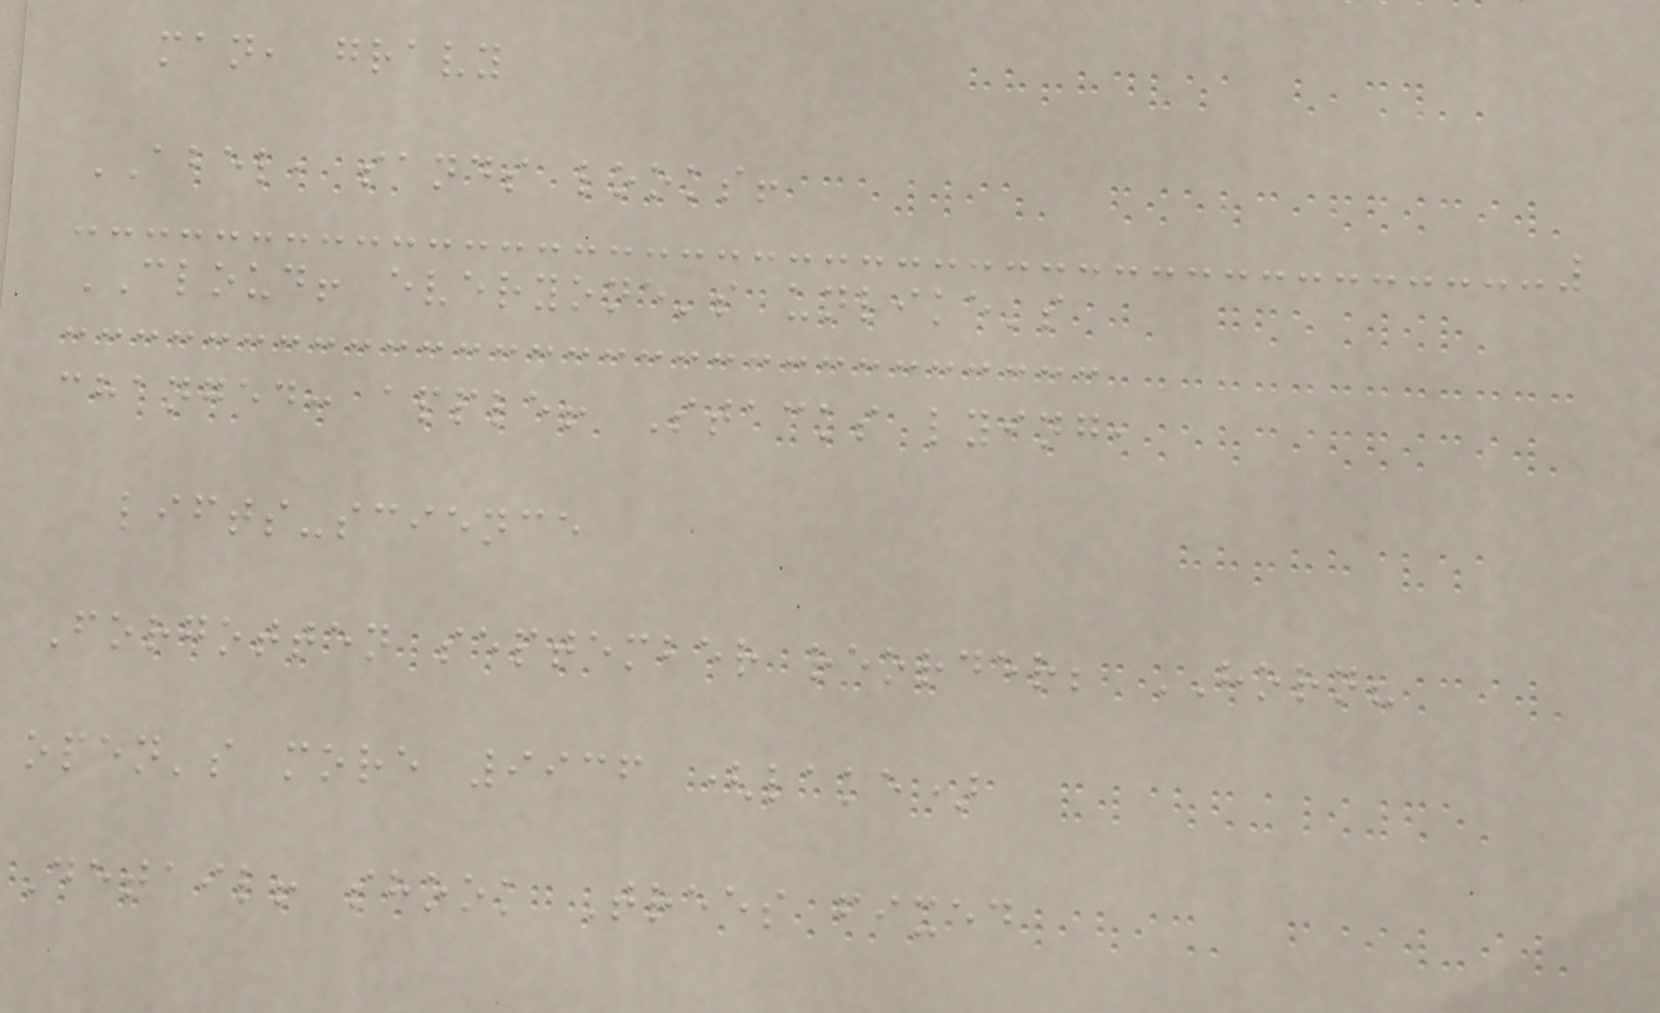man, gravy
ABEL, sands looks!
CLOUD! everyone's unlike's
changed: apple! Stacks lying,
lifts-science
Forgotten september reorder; HORN?
open's more 9936 (lake)
Detail! shook Trees fixed
